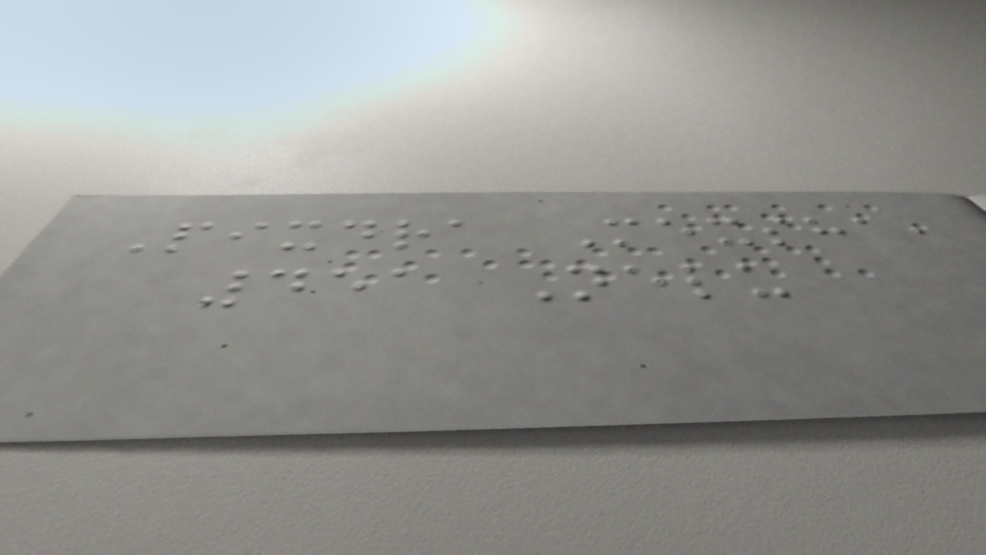Pixdra Mexsha,
451 Nelu
